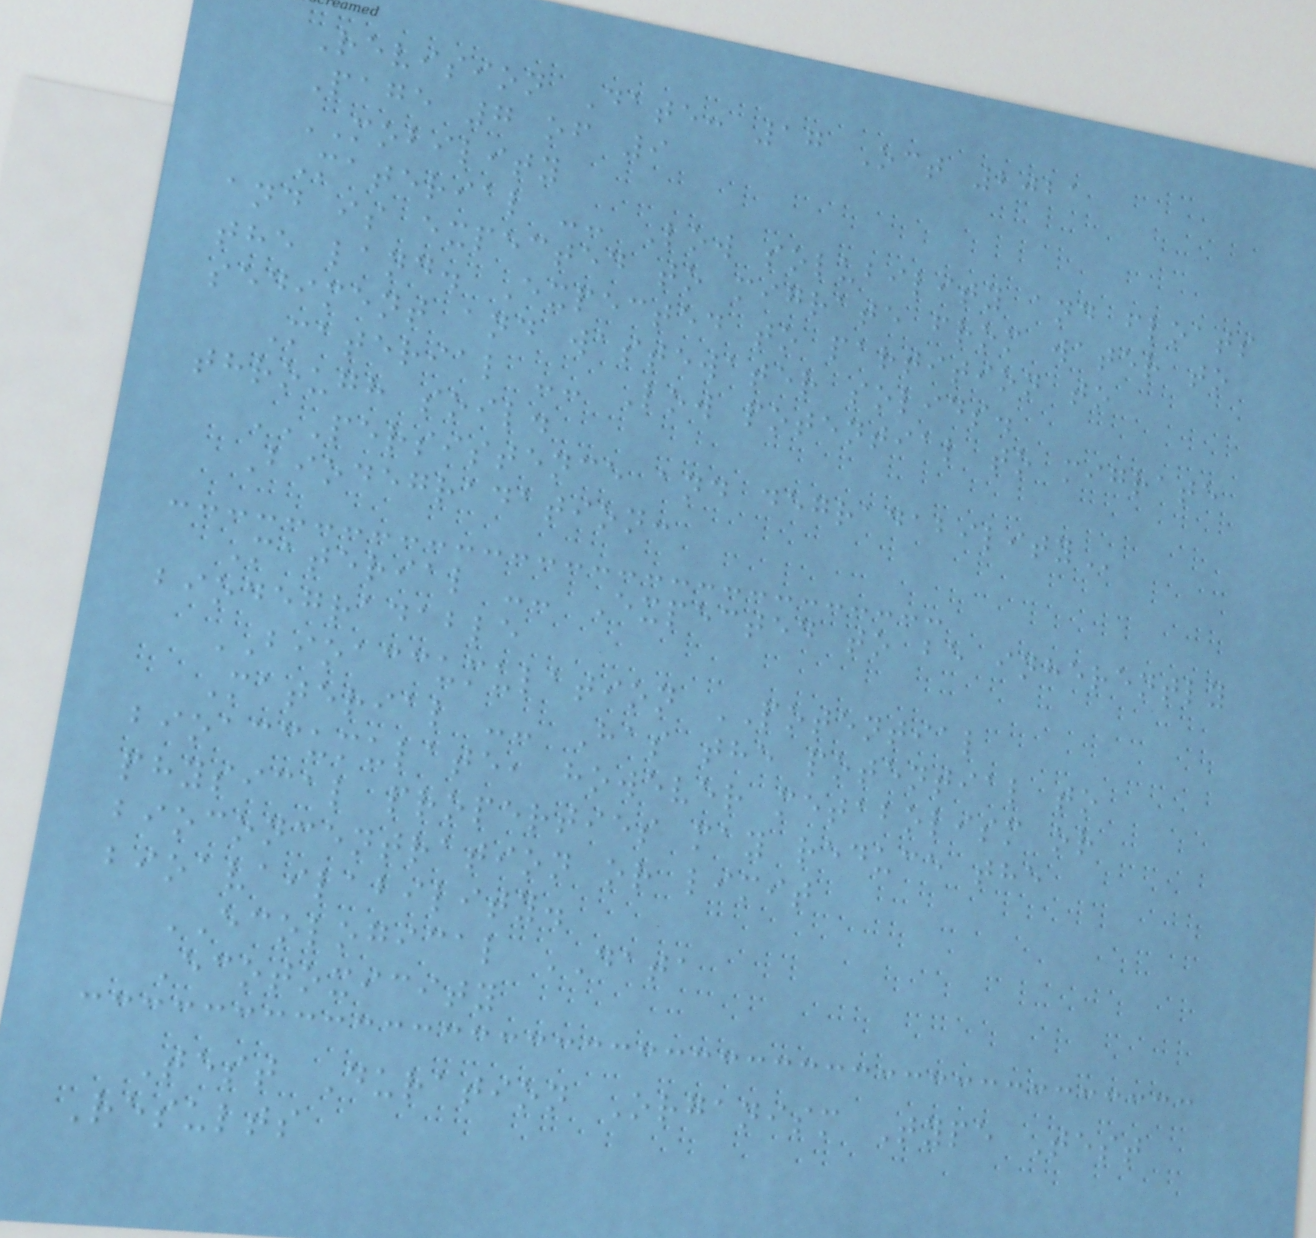Revision Date: 17 Oct 2021
Page 7 of 9
MOBILITY
Material -- Low solubility and floats
and is expected to migrate from water to
the land. Expected to partition to
sediment and wastewater solids.
Material -- Low potential to migrate
through soil.
PERSISTENCE AND DEGRADABILITY
Biodegradation:
Material -- Expected to be inherently
biodegradable
BIOACCUMULATION POTENTIAL
Material -- Has the potential to
bioaccumulate, however metabolism or
physical properties may reduce the
bioconcentration or limit
bioavailability.
ECOLOGICAL DATA
Ecotoxicity
Test Duration Organism Type Test
Results
